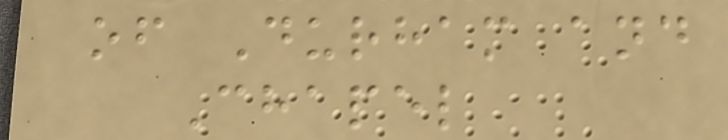of Durham and
Chapel
